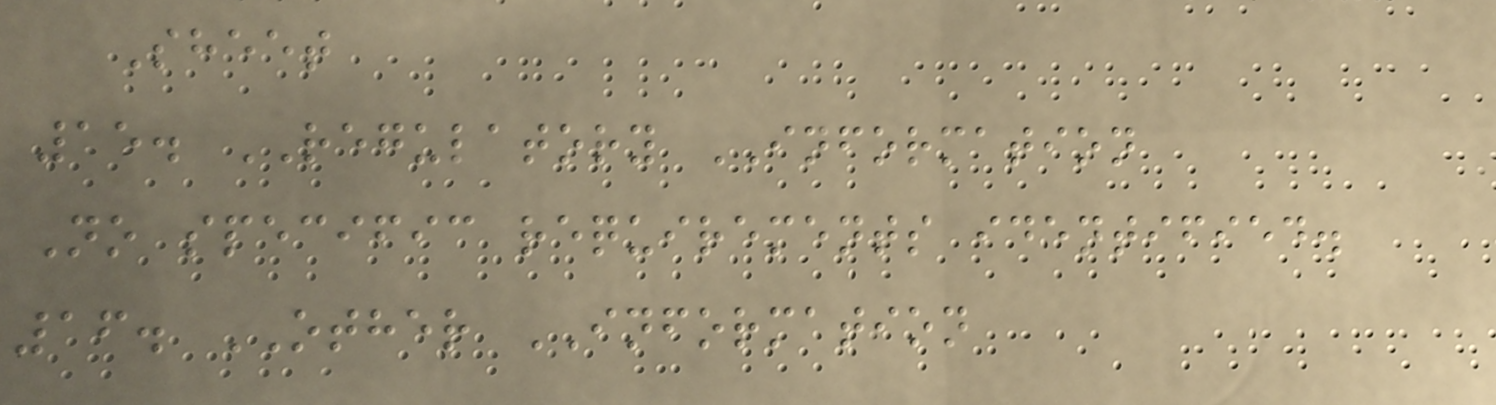Sheet
15. REGULATORY INFORMATION
No specific requirements identified.
16. OTHER INFORMATION
